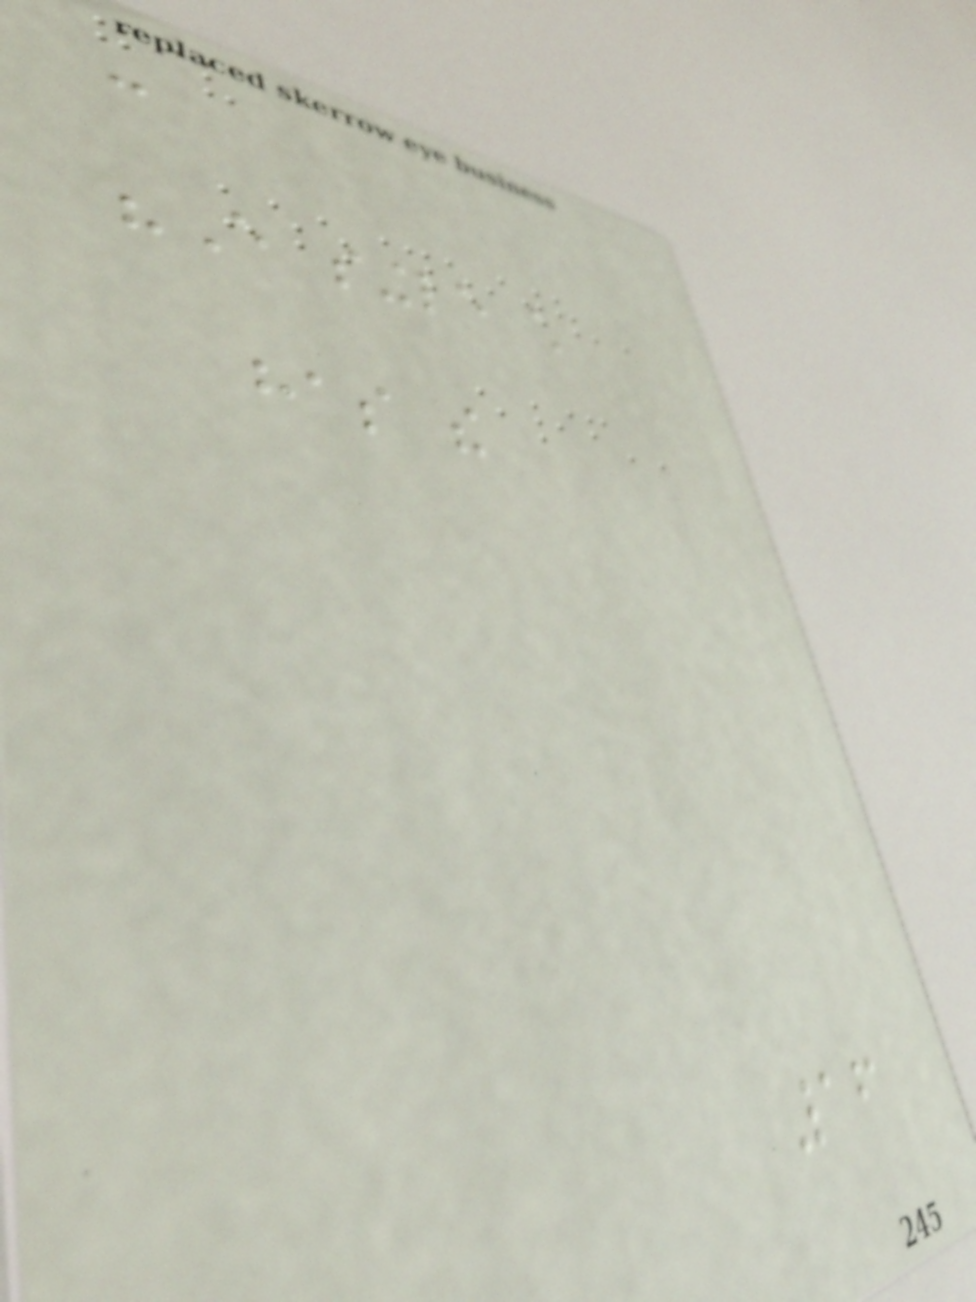-
"Every single child
has the
16
